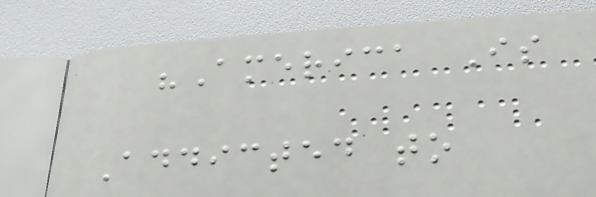"America Is
Addicted to
